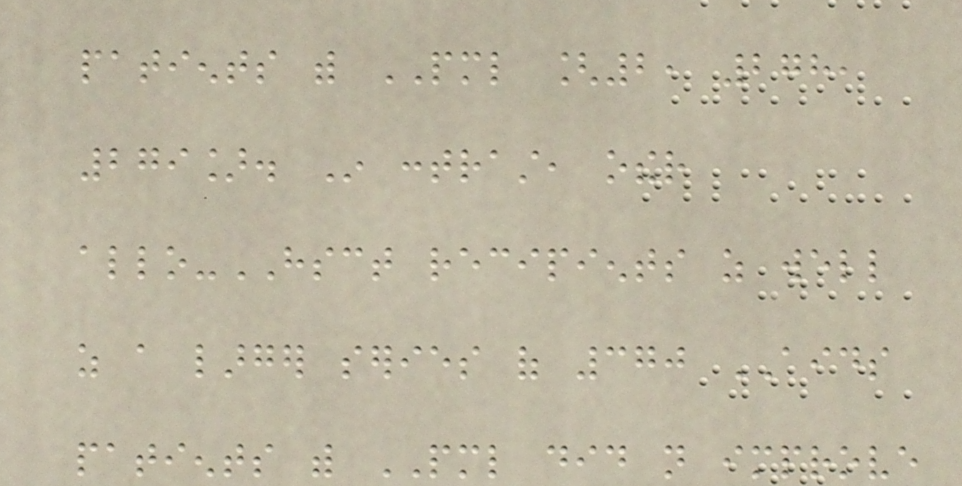patients with PML [2, 278,
279]. In contrast, other
allo-HSCT recipients as well
as a larger series of 370 AIDS
patients with PML did not improve
